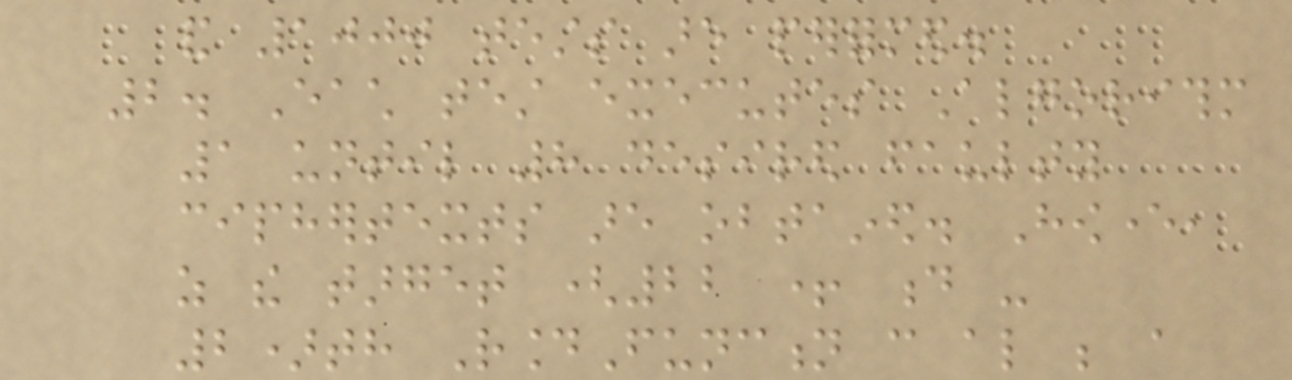and 1000 tests are performed.
2. Each test executes Algorithm
1 until 8 desired faulty
ciphertexts are obtained. However,
as the target (22 + d -
2)th RoundFunction can also be a
